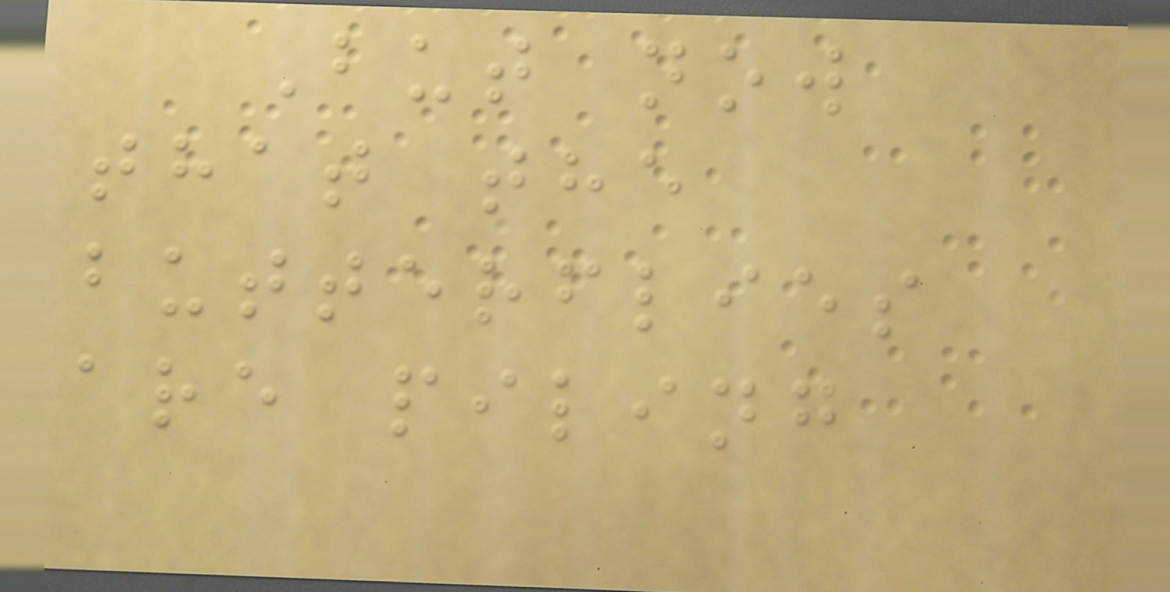But now
that the
butterflies
are piling
